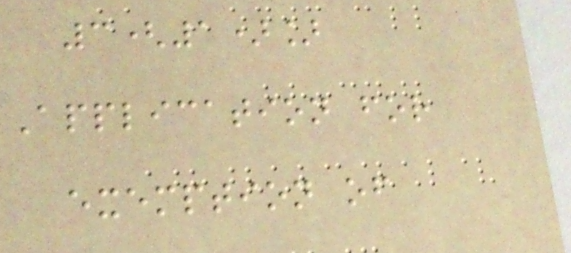3(1)]
Application for
exemption of
